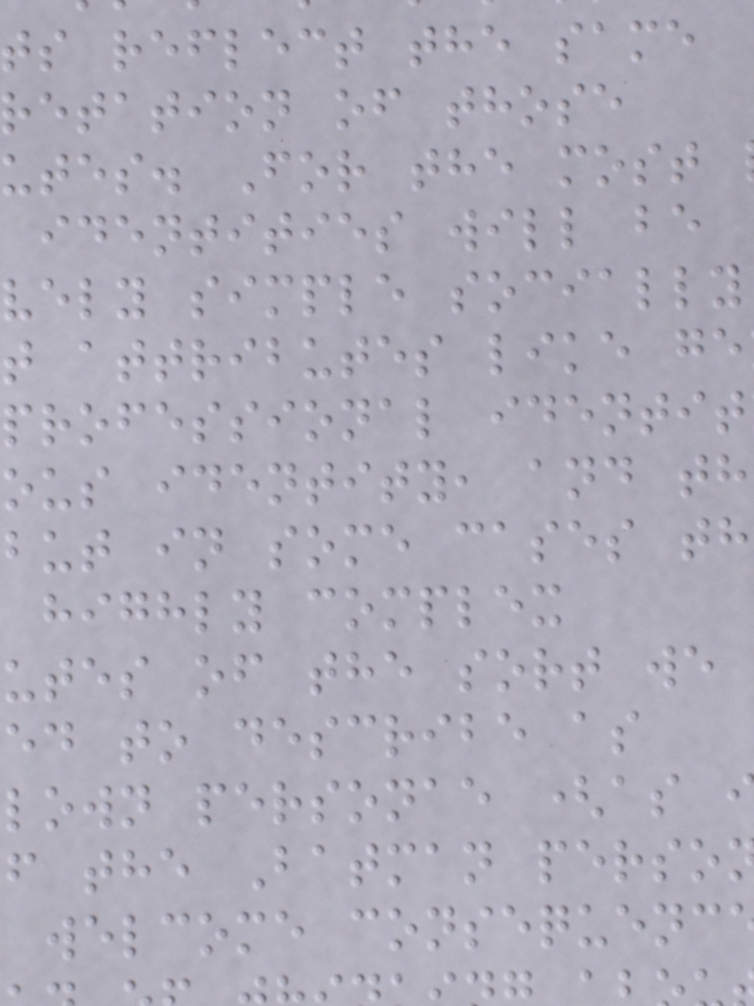ts reflect the same
retation of those
utes. For the most
identities will be
vely simple socially
t attributes like ge
professional identit
ous identity, and th
but in some cases th
highly complex
utes of the sort we
ed to describe as
lown personae (as
f the Batman perso
welcome consequenc
